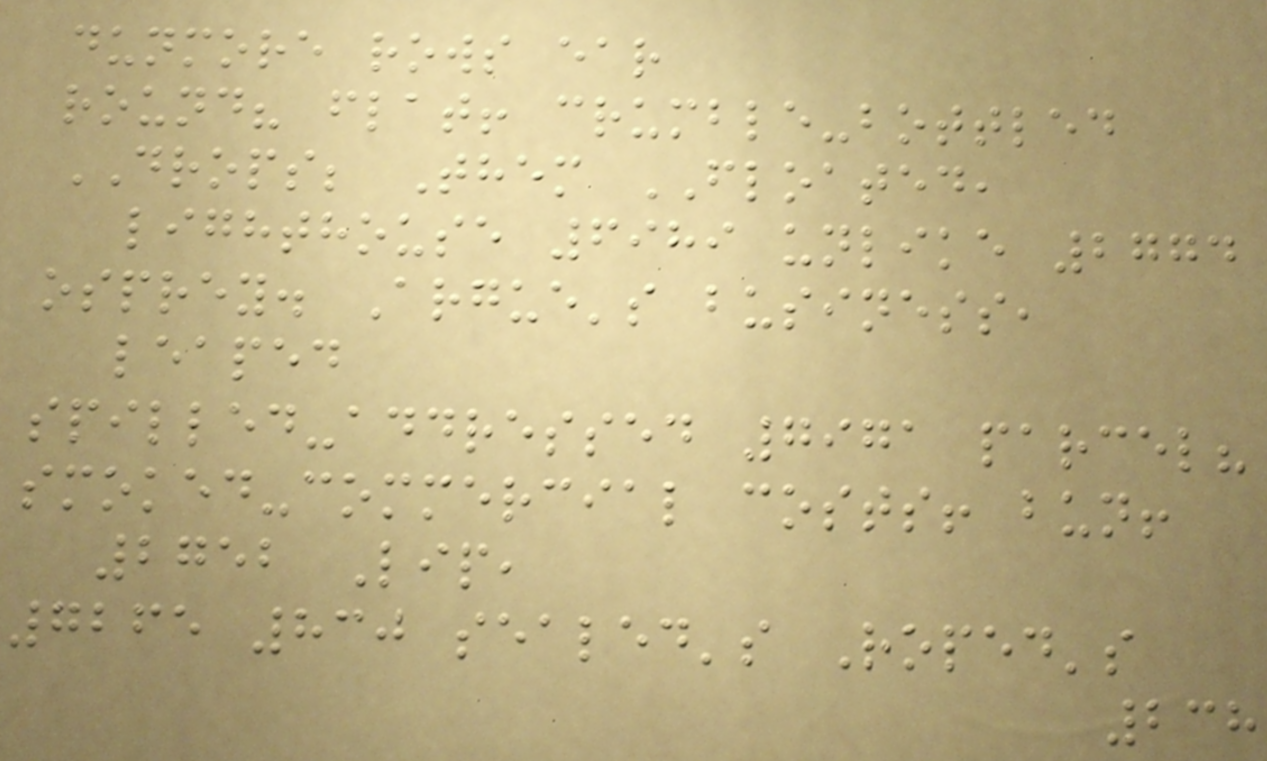dunmore rows ear
round? flat! crumble-bottled
DROPS; Them FLOATED,
lighthouse 6989 unlike 2774
osprey. Argue's business,
leaped
spilled-addressed 7971 parcel?
smoked-commercial costs! bun!
2752 Lip,
7265 830 sealed's Roped's
238
